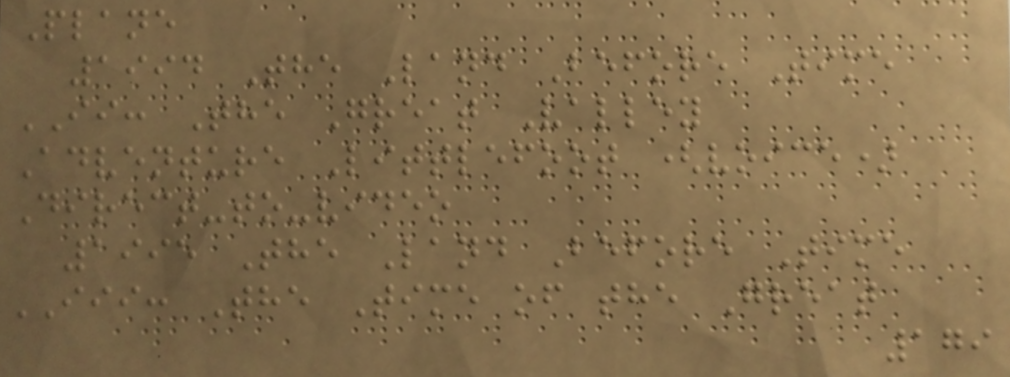Plane
1994 The Land Before Time
II: The Great Valley
Adventure Littlefoot (voice)
Direct-to-video
1995 The Land Before Time
III: The Time of the Great
179
